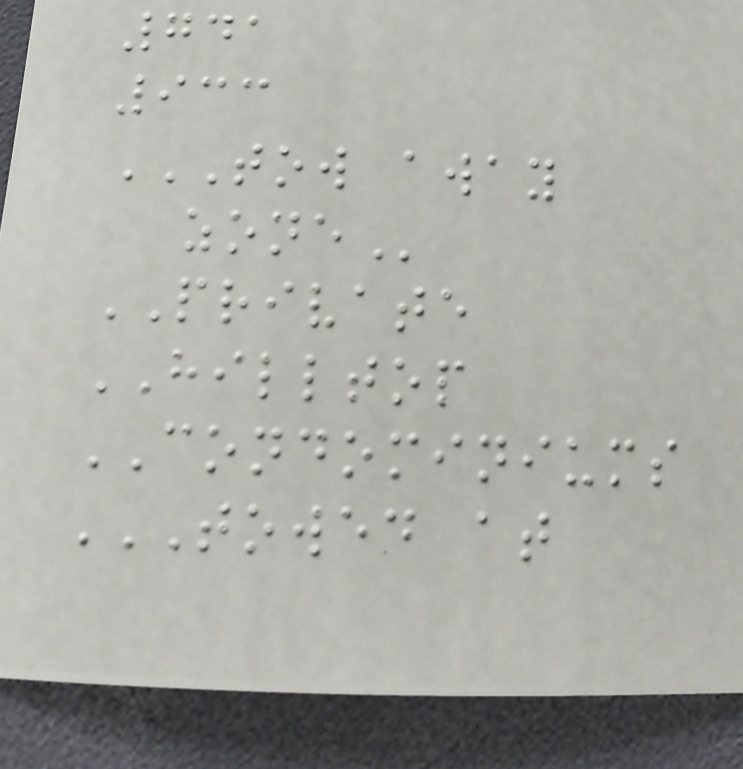741
933
TOW AWAY
ZONE
PRIVATE
HILLTOP
CONDOMINIUMS
TOWED AT
